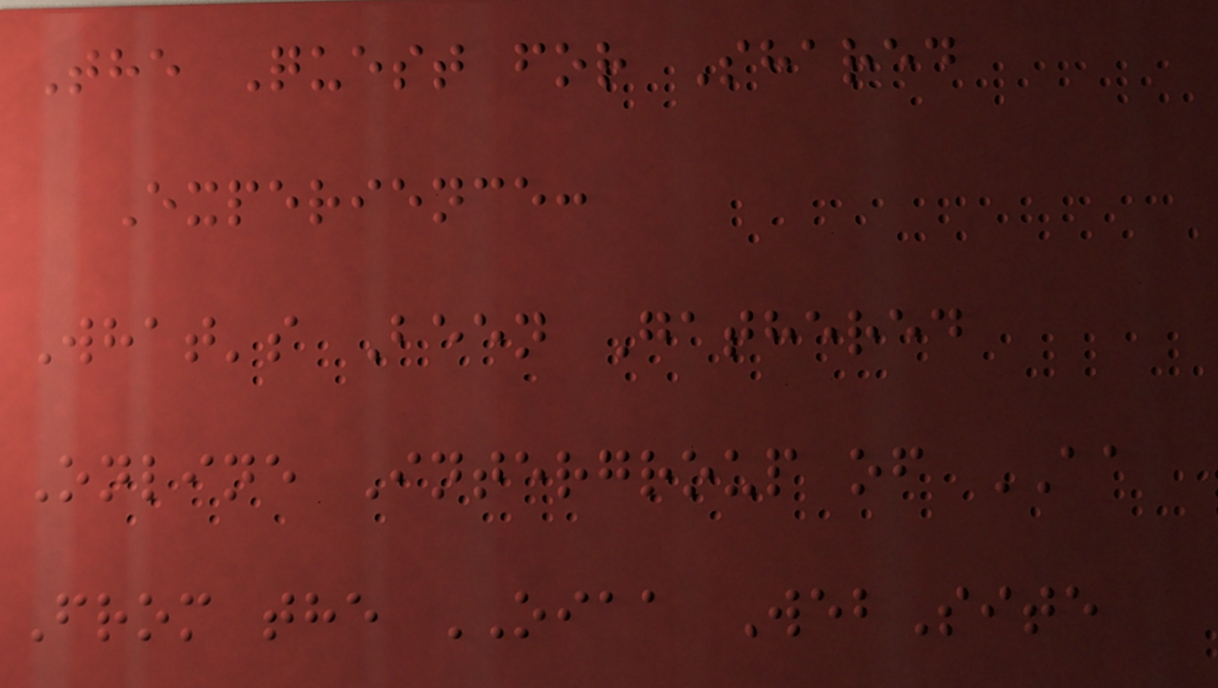The Quest for Shared
Experience:
What's Been Gathered
Online Intergroup of AA
From the OIAA WebSite
